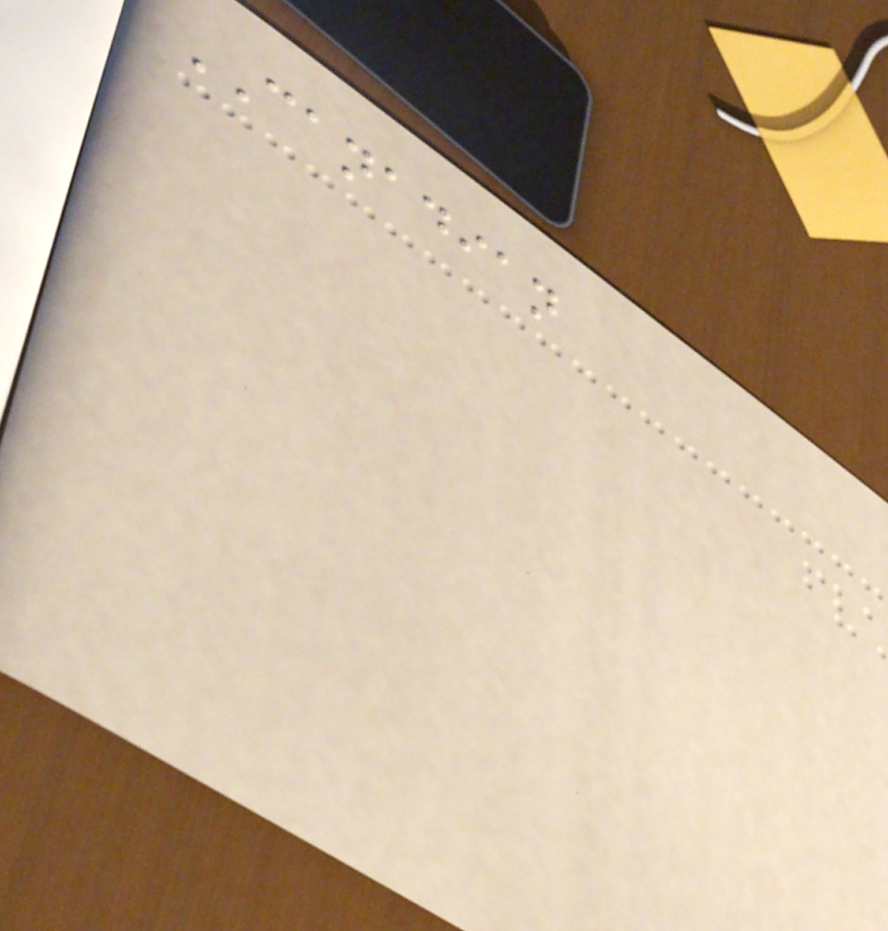CANADIAN
